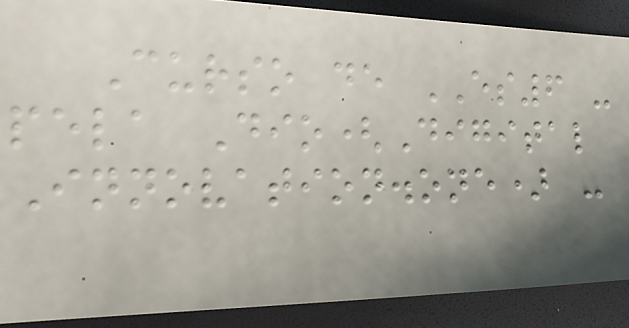Curso de ES6 -
pela Dio(Digital
Innovation.one) -
